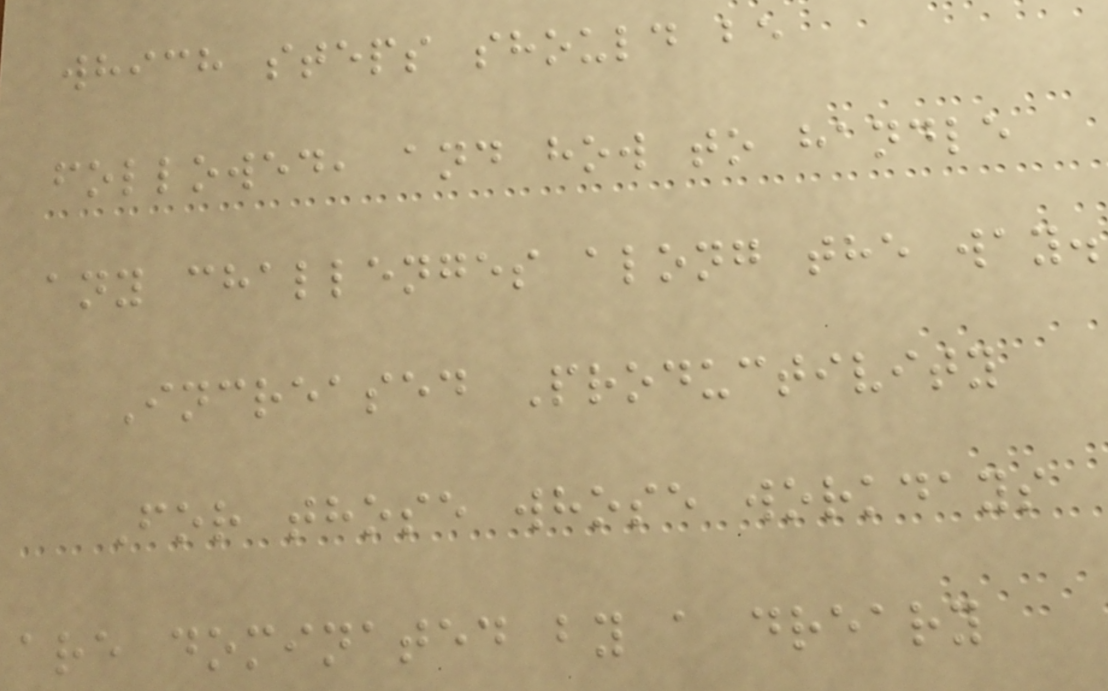which steps should be
followed, and how to handle
any challenges along the way.
Increased Productivity
For those whose workdays
are dominated by a dreary
